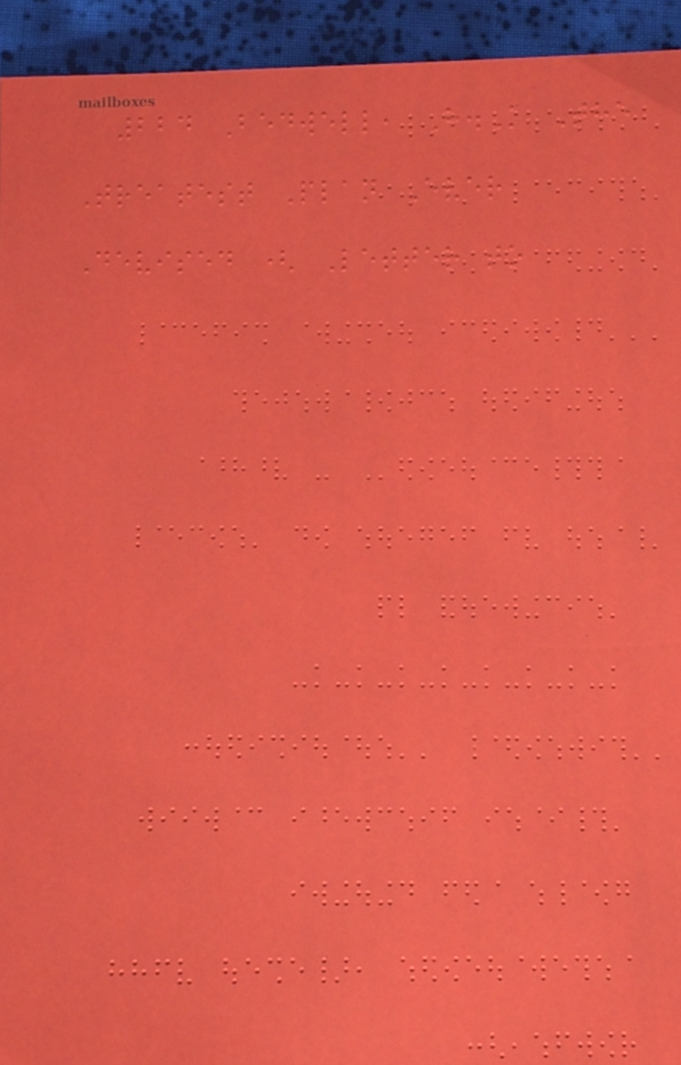224 Bedwell, H.K The
Treatest Plan Ever
Devised ( Letter to
